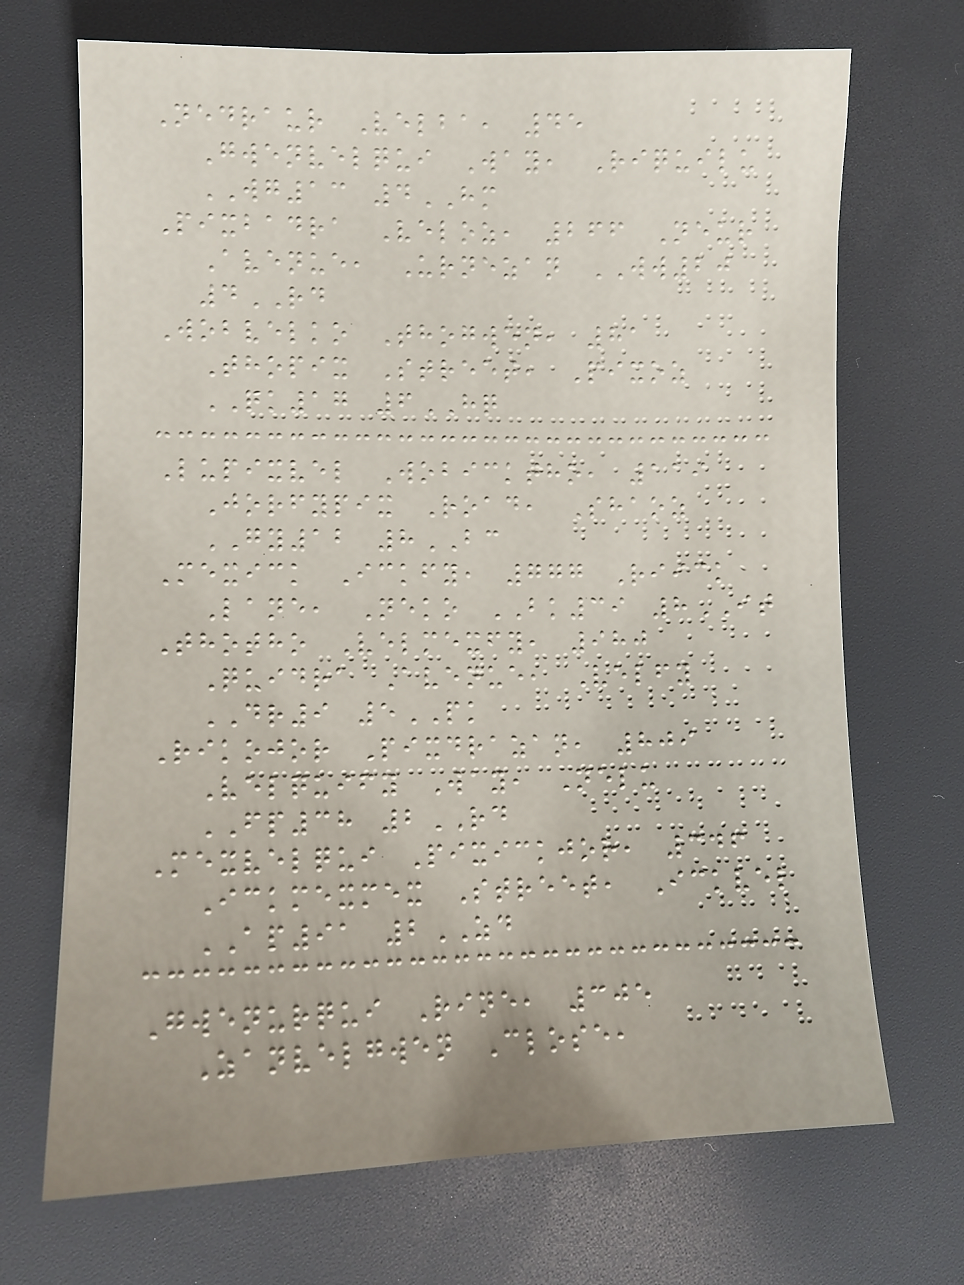Nedraur Velba, 45
Gwenvelqui Way, Riquilu
WG13 4HM
Pixbadra Veloz, 266 Neur
Avenue, Urnezan WW20
4RD
Wobvelko Thogwen, 81
Thopix Street, Pixoz
QK17 6HQ
Lupixvel Wobicktho, 119
Jorfypix Road, Shaoz
GY12 8BC
Mexick Ickfy, 777 Riick
Lane, Neko BK39 8IT
Thotho Velmexfy, 980
Quidra Avenue, Velfy
DR9 5PK
Rikojor Pixdrazan, 809
Velquify Way, Nelu
FP38 2RD
Mexvelqui Pixickjor, 346
Ickmexmex Street, Ickvel
AP91 2ZD
Gwenurqui Rine, 305
Zanvelgwen Close,
